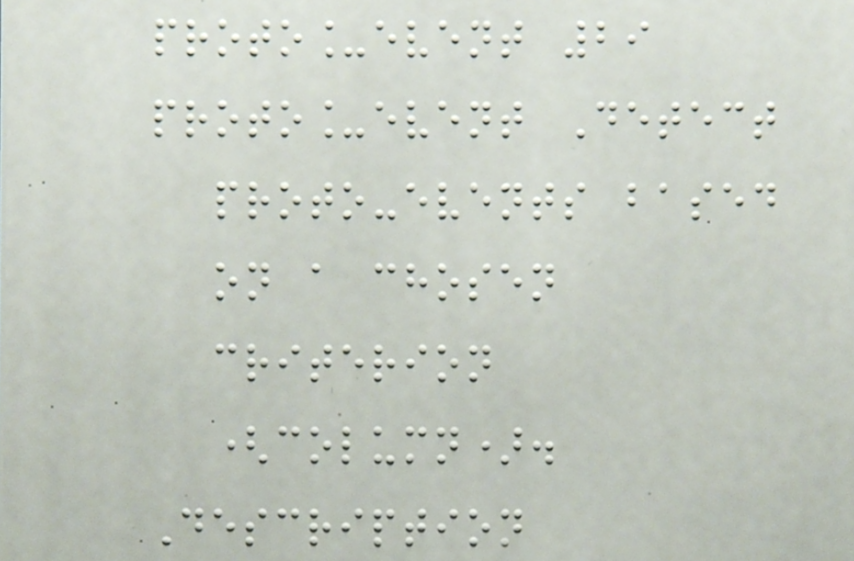proto_event 29
proto_event Detect
proto-events based
on a chosen
criterion
(column).
Description
